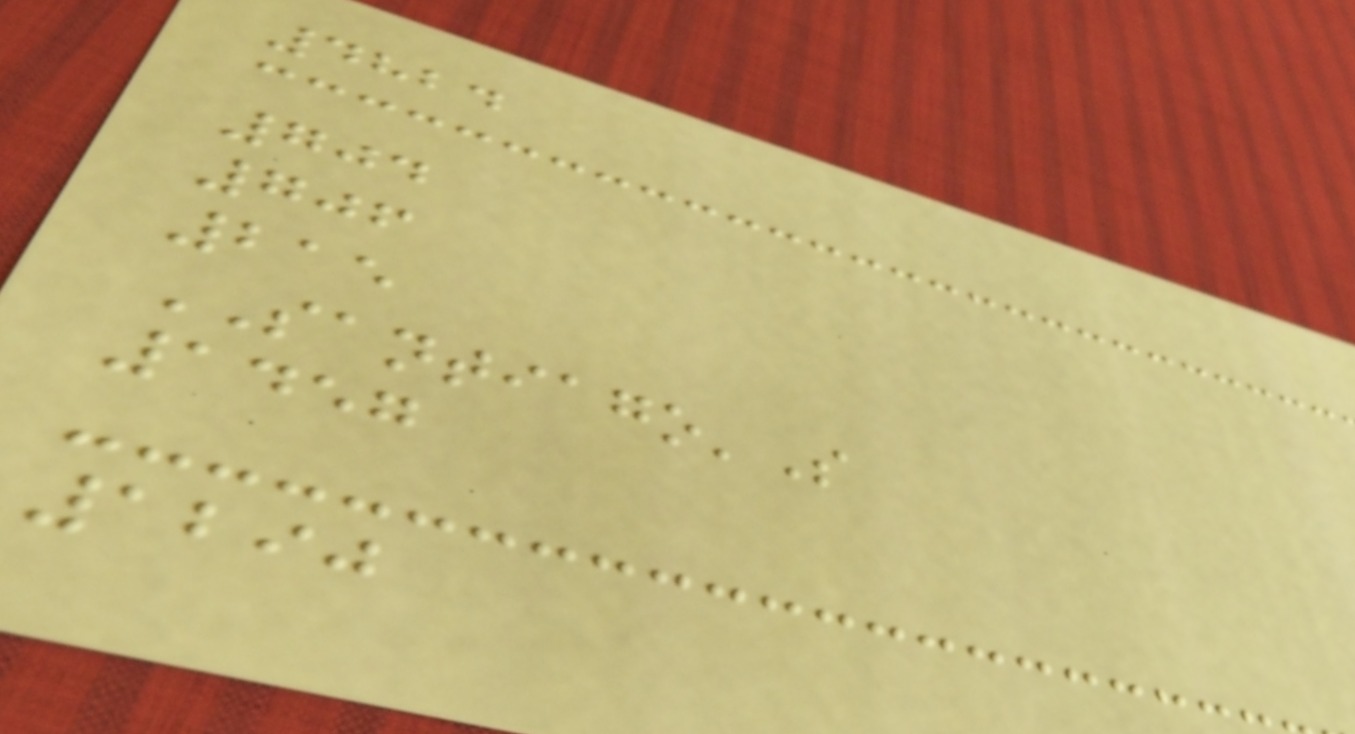4824
704
706
215
SANTIAGO'S
1457
1290
